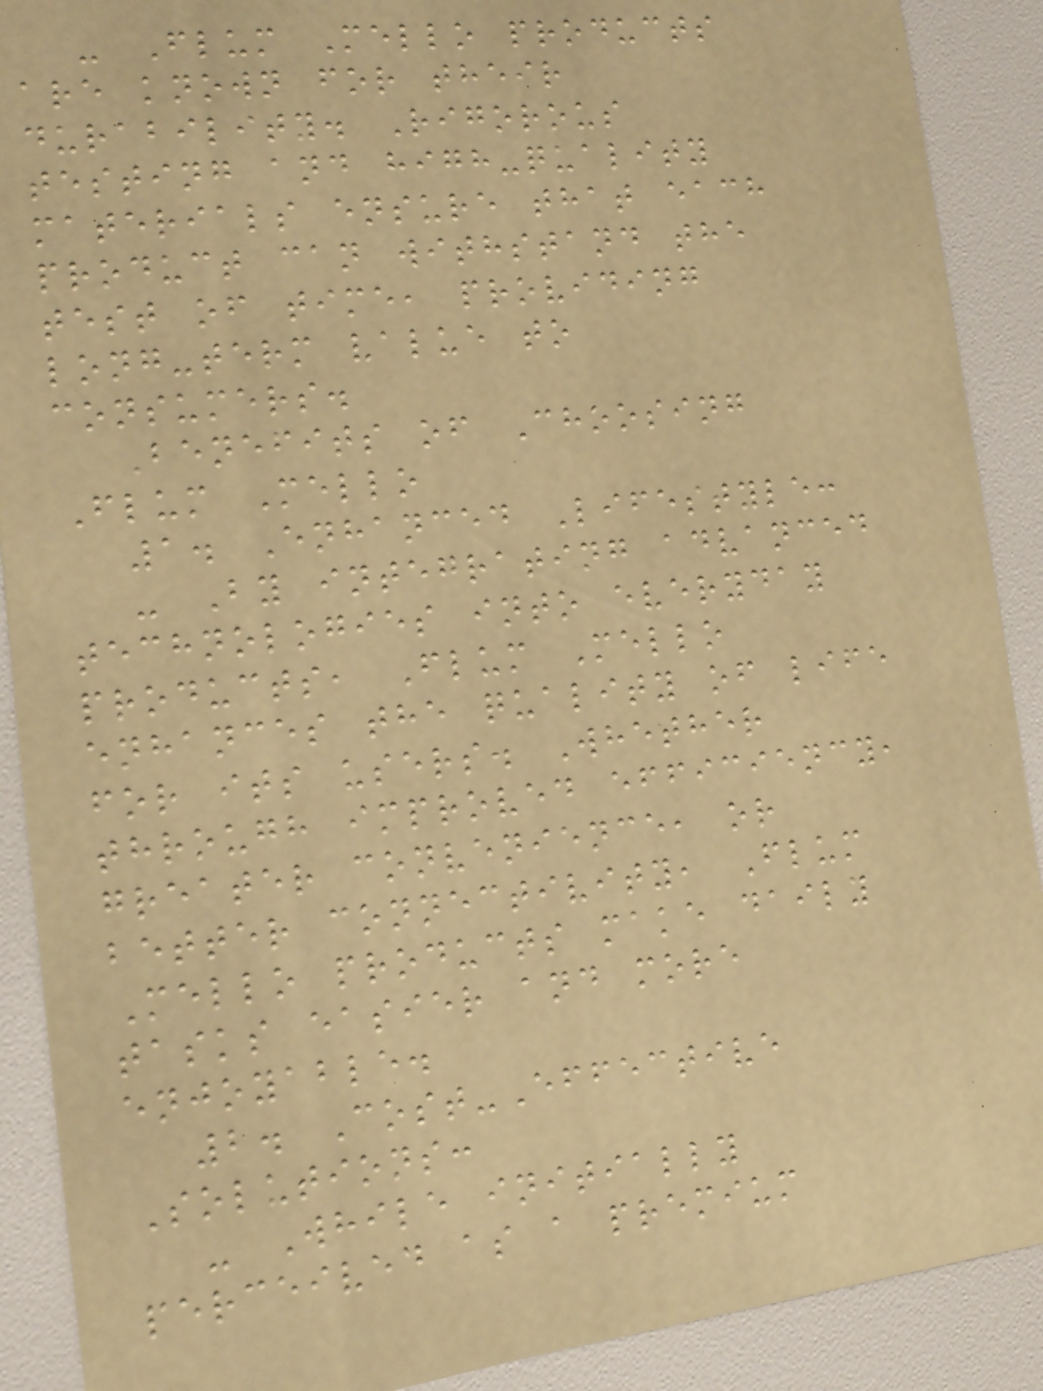- Flum Mello products
are known for their
durability. Rigorous
testing and high-quality
materials ensure that each
product can withstand the
test of time, providing
long-term value to
consumers.
Benefits of Choosing
Flum Mello
1. Enhanced Lifestyle:
- By integrating advanced
technologies into everyday
products, Flum Mello
enhances the quality of life
for its users. Whether
through improved efficiency,
greater convenience, or
better connectivity, Flum
Mello products make daily
tasks easier and more
enjoyable.
2. Cost-Effective
Solutions:
- While initially
perceived as a premium
